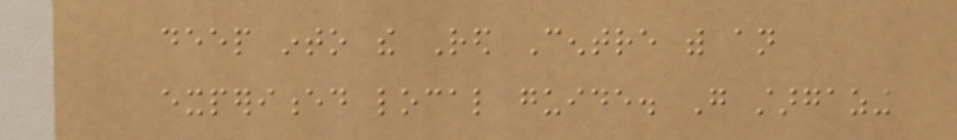deep into the Red Centre with an
experienced local guide. Go stargazing
